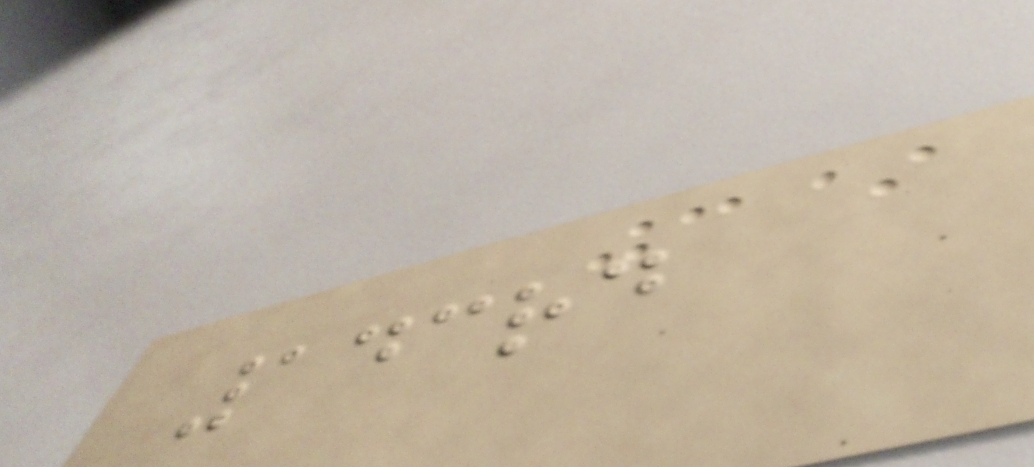143rd
